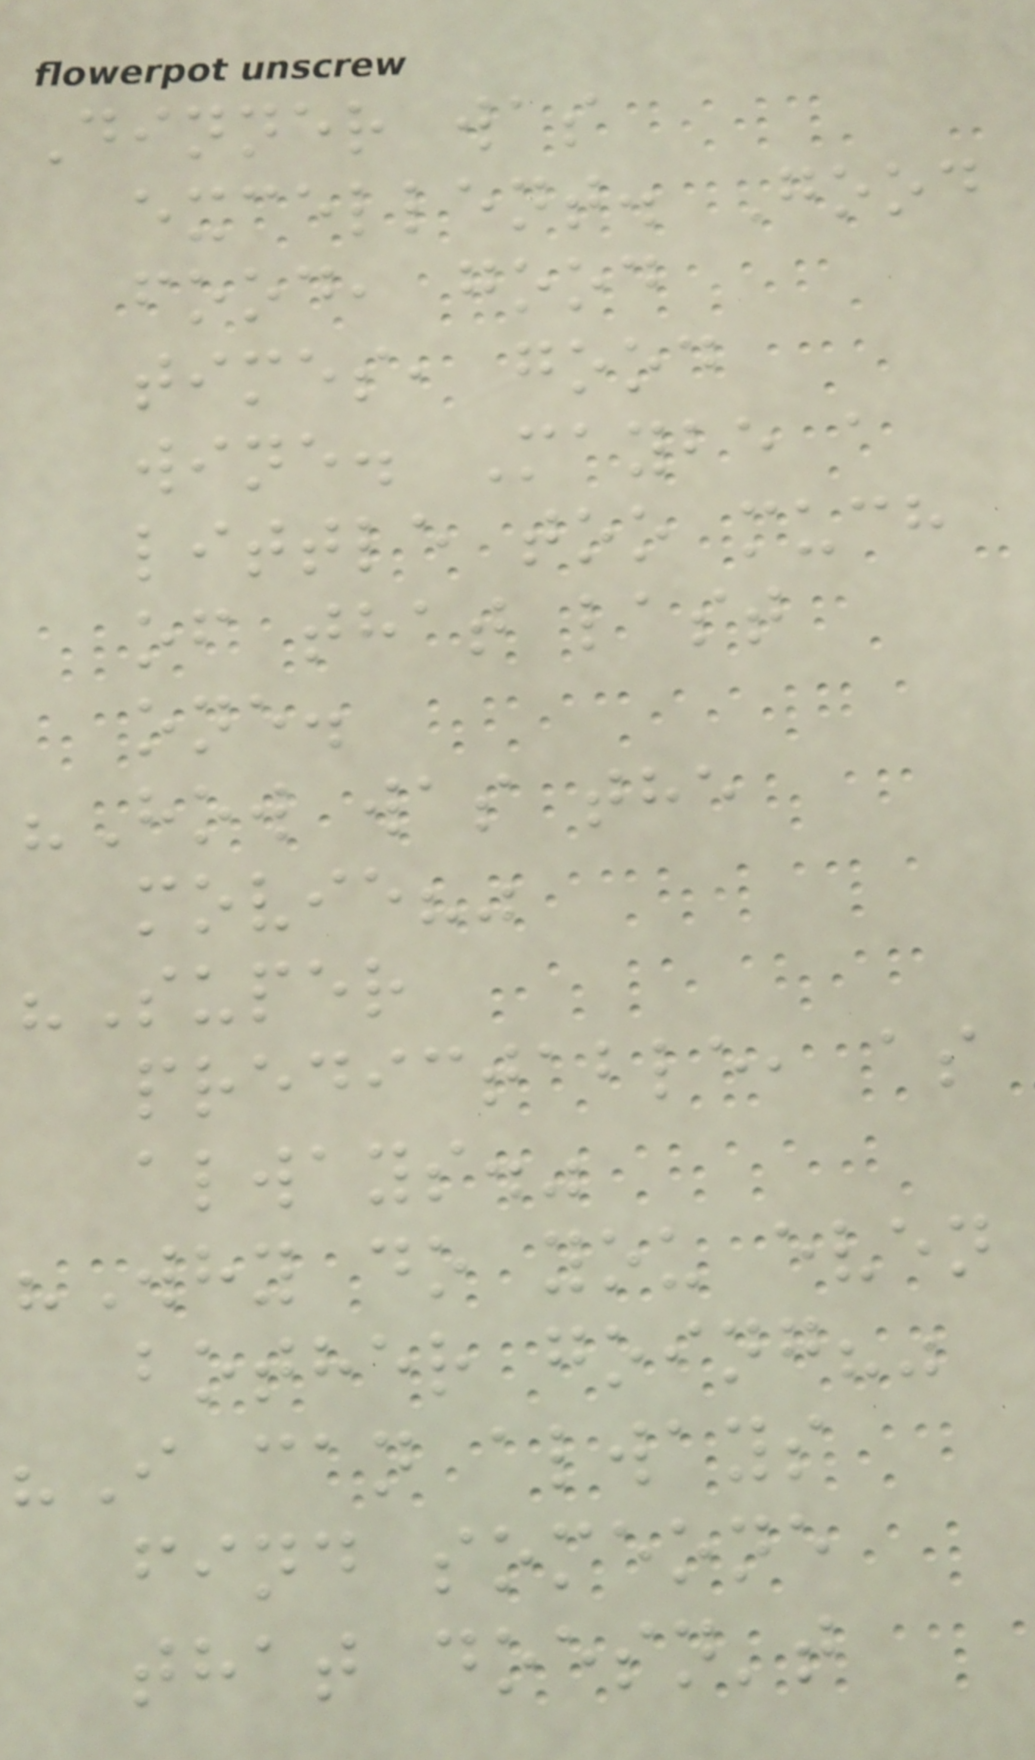Dinner was
excellent. Good
food, good
times, good
wine. Maybe a
little too much
of that last
one.
"How was the
movie?"
"Super
predictable, as
always."
"Why do you even
bother going?"
"I can always
find someone
that doesn't
